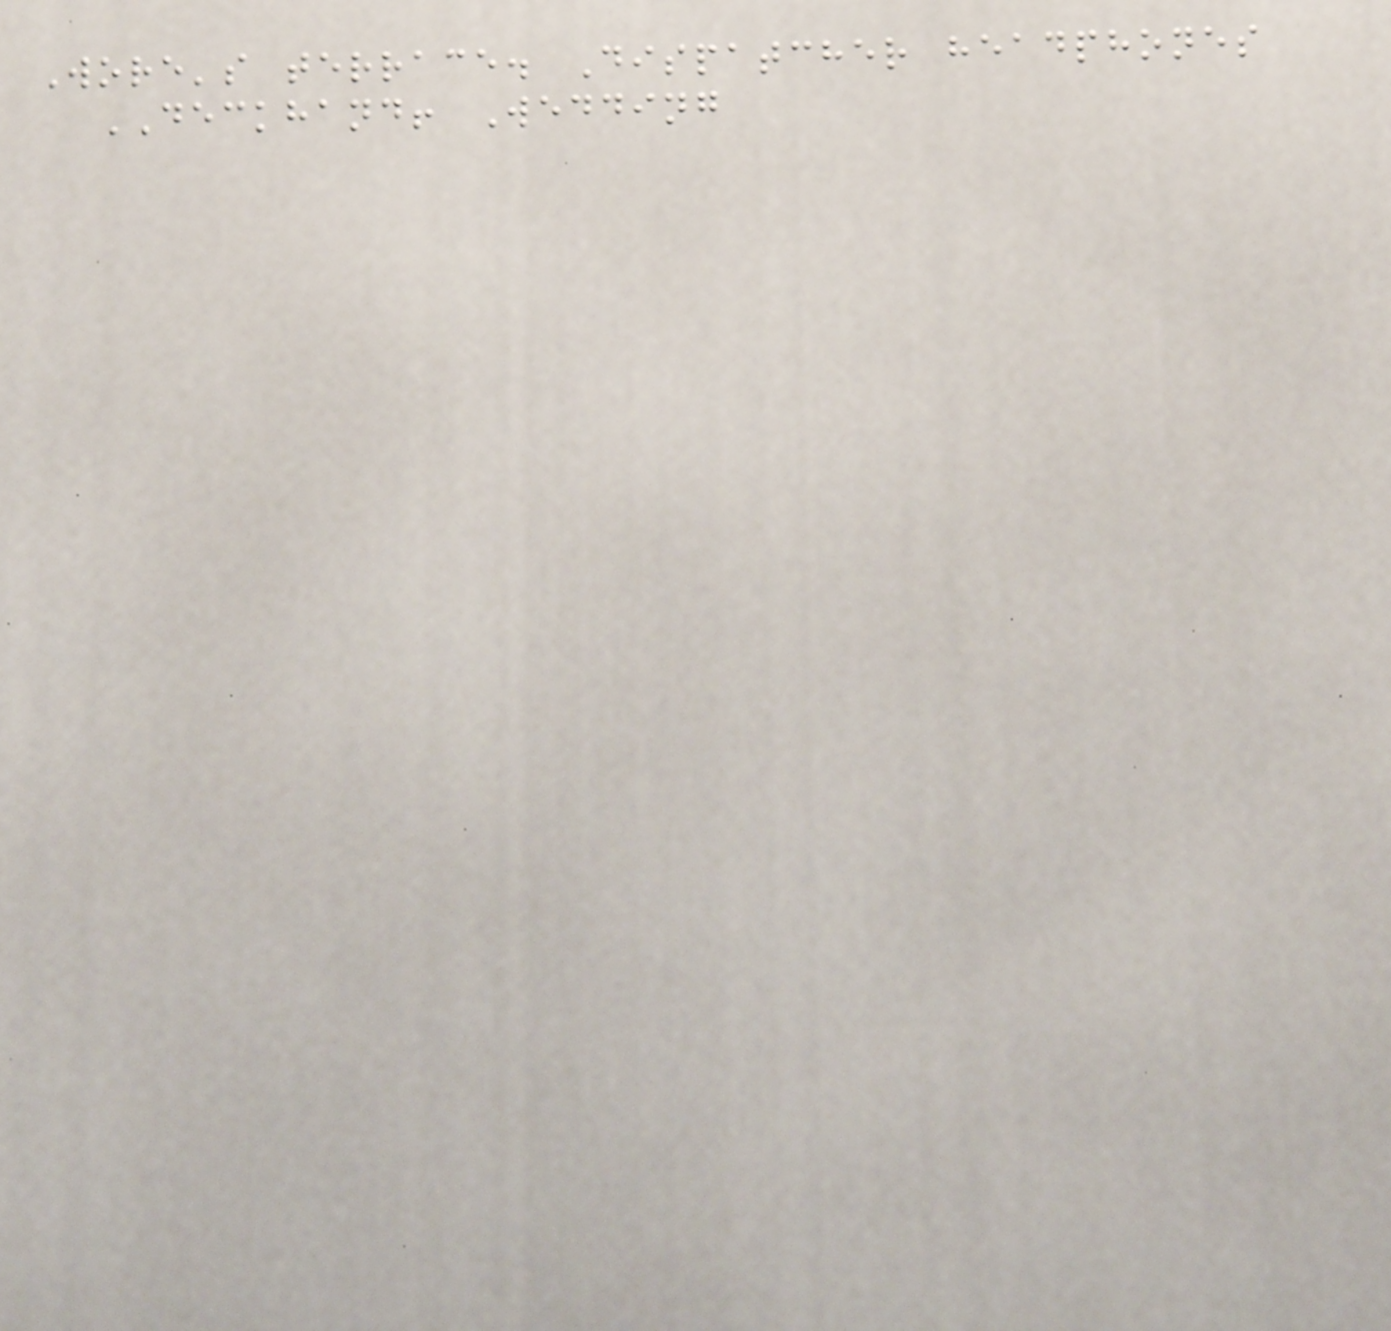Wore's terrace. Dispatcher headphones
DECKHAND! Wedding
